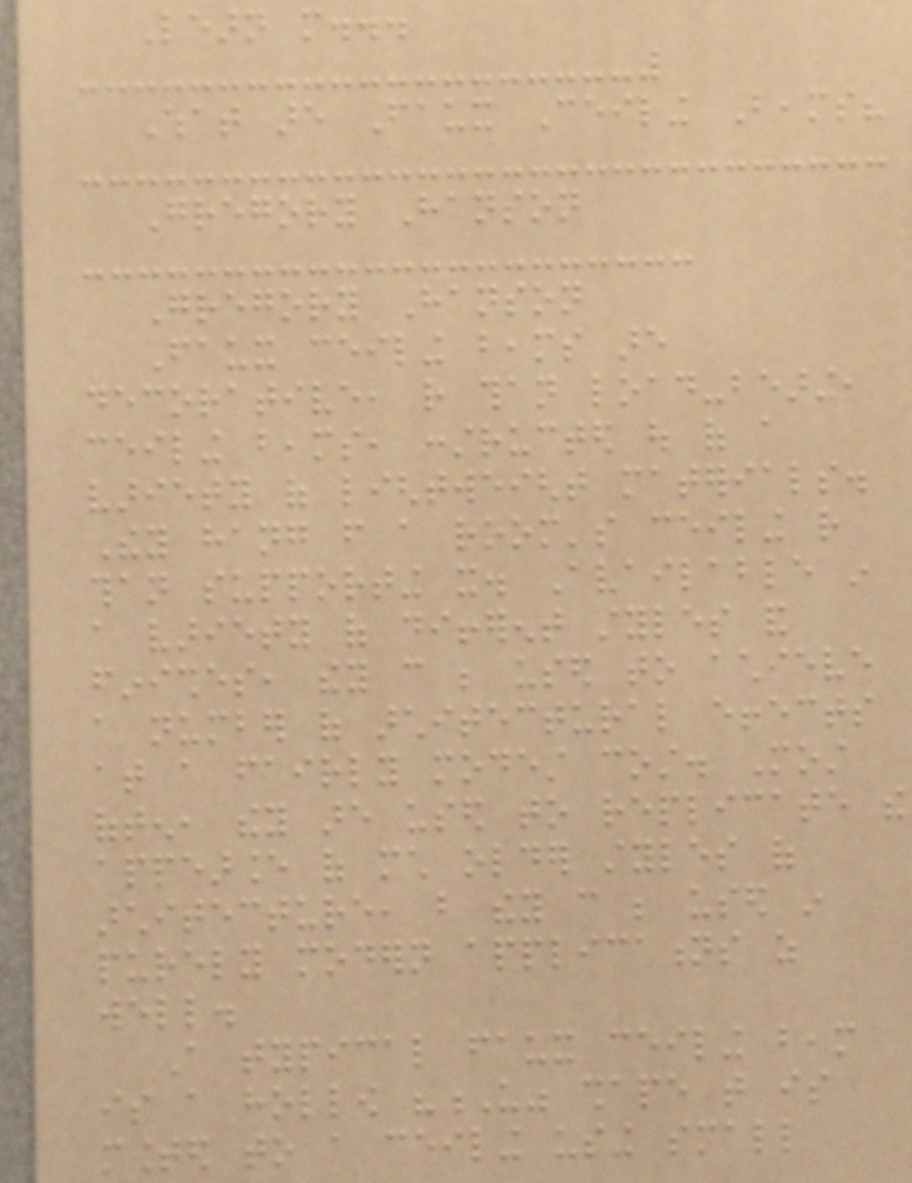Learn more...
What are Faux Ceiling Beams?
Gregory Hanson
Gregory Hanson
Faux ceiling beams are
decorative, rather than load-bearing,
ceiling beams, constructed out of a
variety of lightweight materials.
They hang from a room's ceiling rather
than supporting it. Available in
a variety of different styles and
finishes, they can be used to achieve
a number of architectural effects
at a fairly modest cost. Most
often, they are used to replicate the
appearance of much older styles of
architecture, but they can be used in
purely modern applications as
well.
A typical faux ceiling beam
is a hollow "U" shape that is
mounted to a ceiling using small
